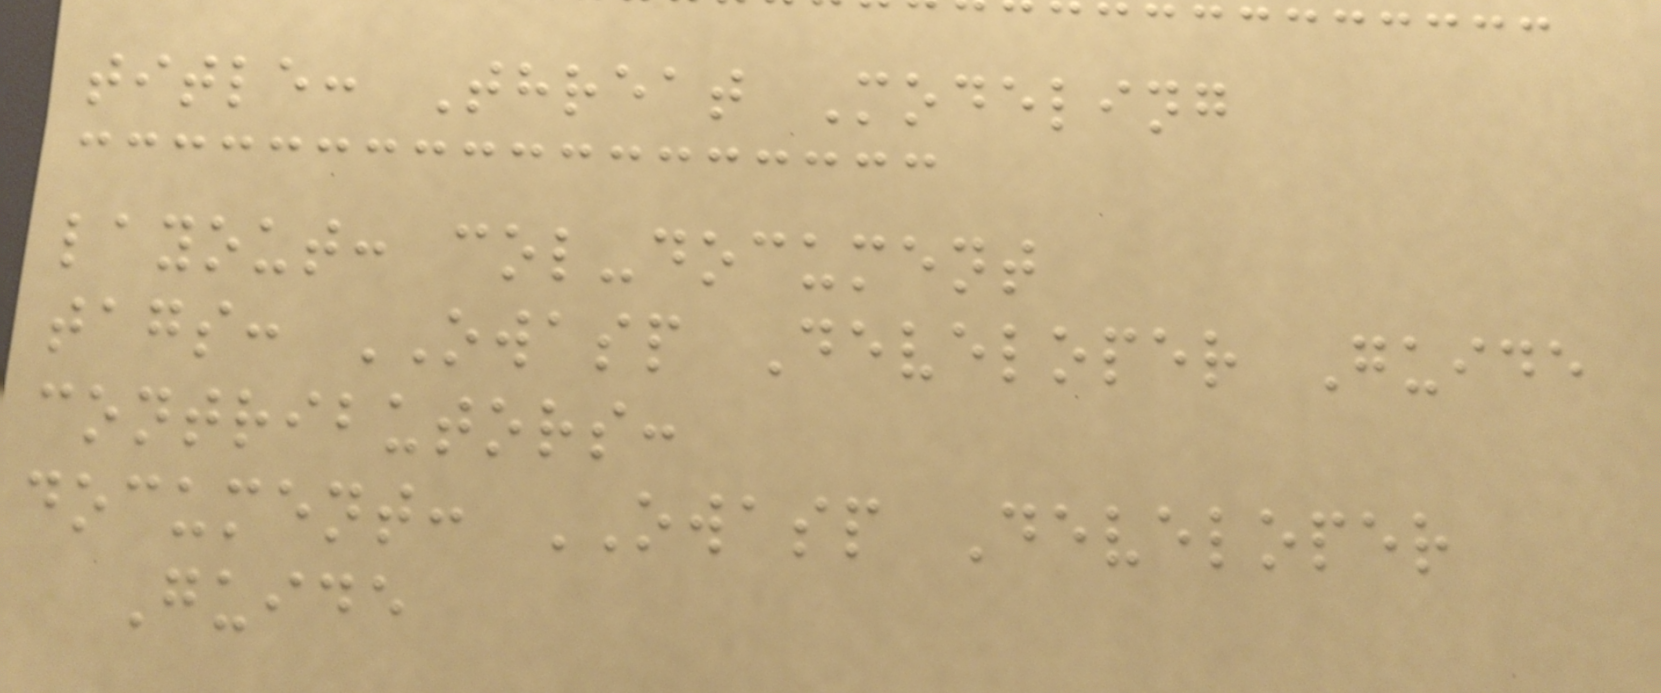title: Threat Modeling
layout: col-document
tags: OWASP Developer Guide
contributors:
document: OWASP Developer
Guide
